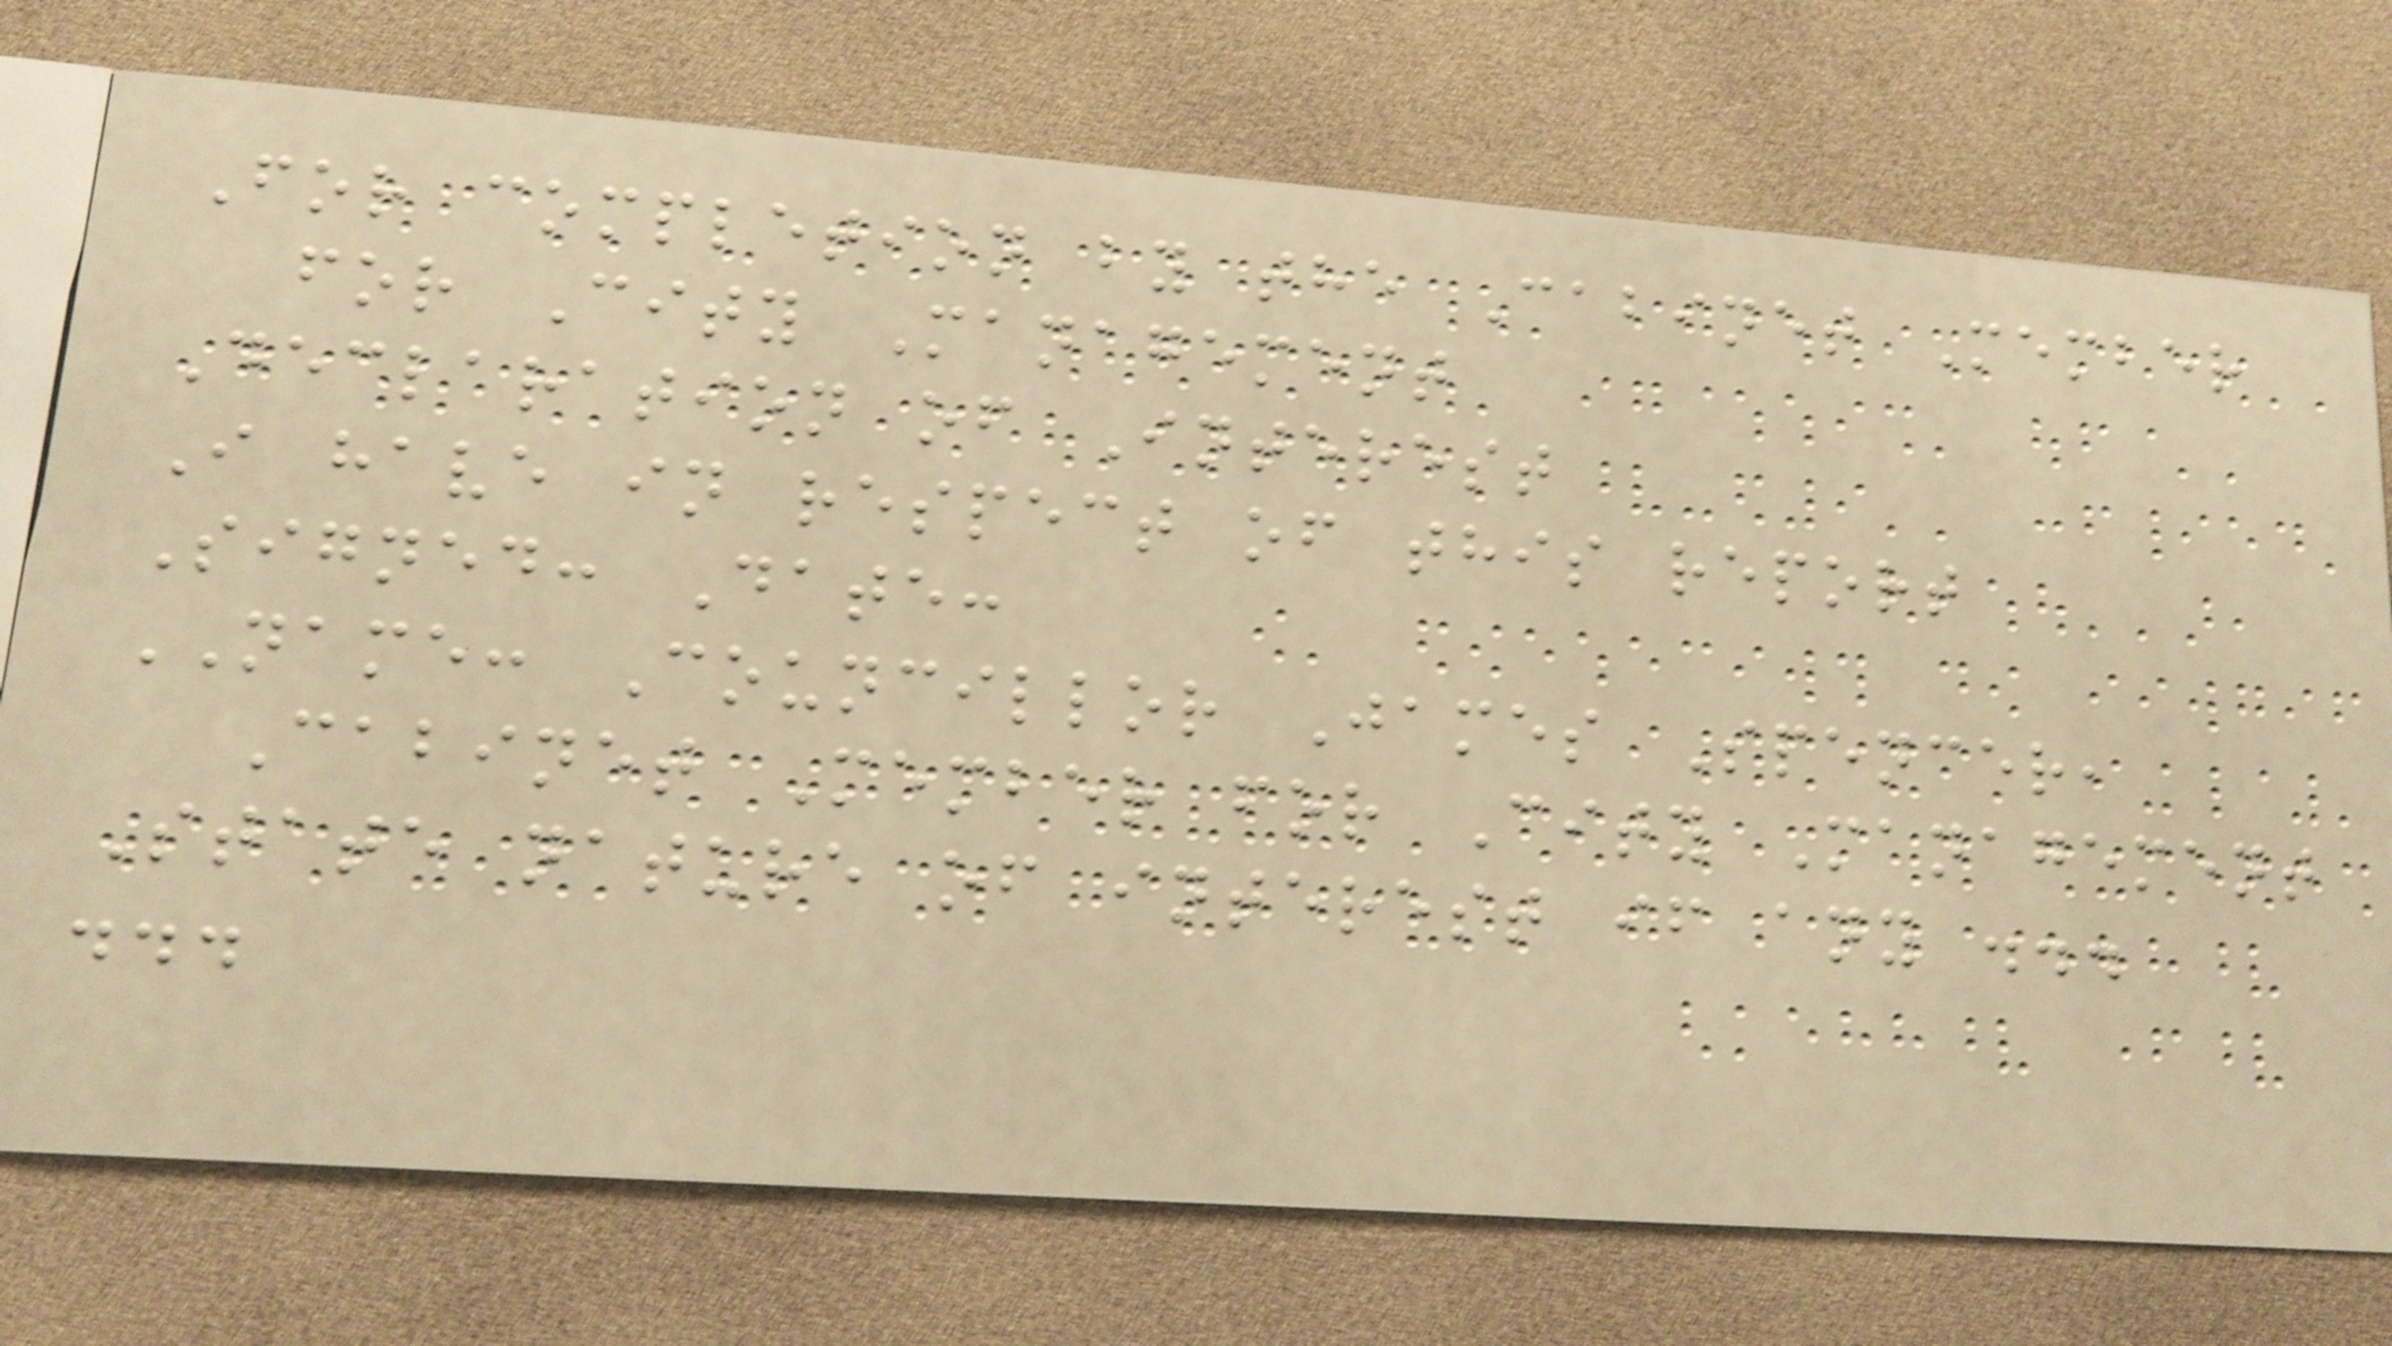For completion by the Cabinet Member
for City Management
Declaration of Interest
I have in respect of this report
Signed: Date:
NAME: Councillor James Spencer,
Cabinet Member for City Management
State nature of interest if any ...
...
